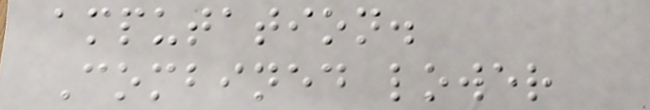amputation.
Combined lower
